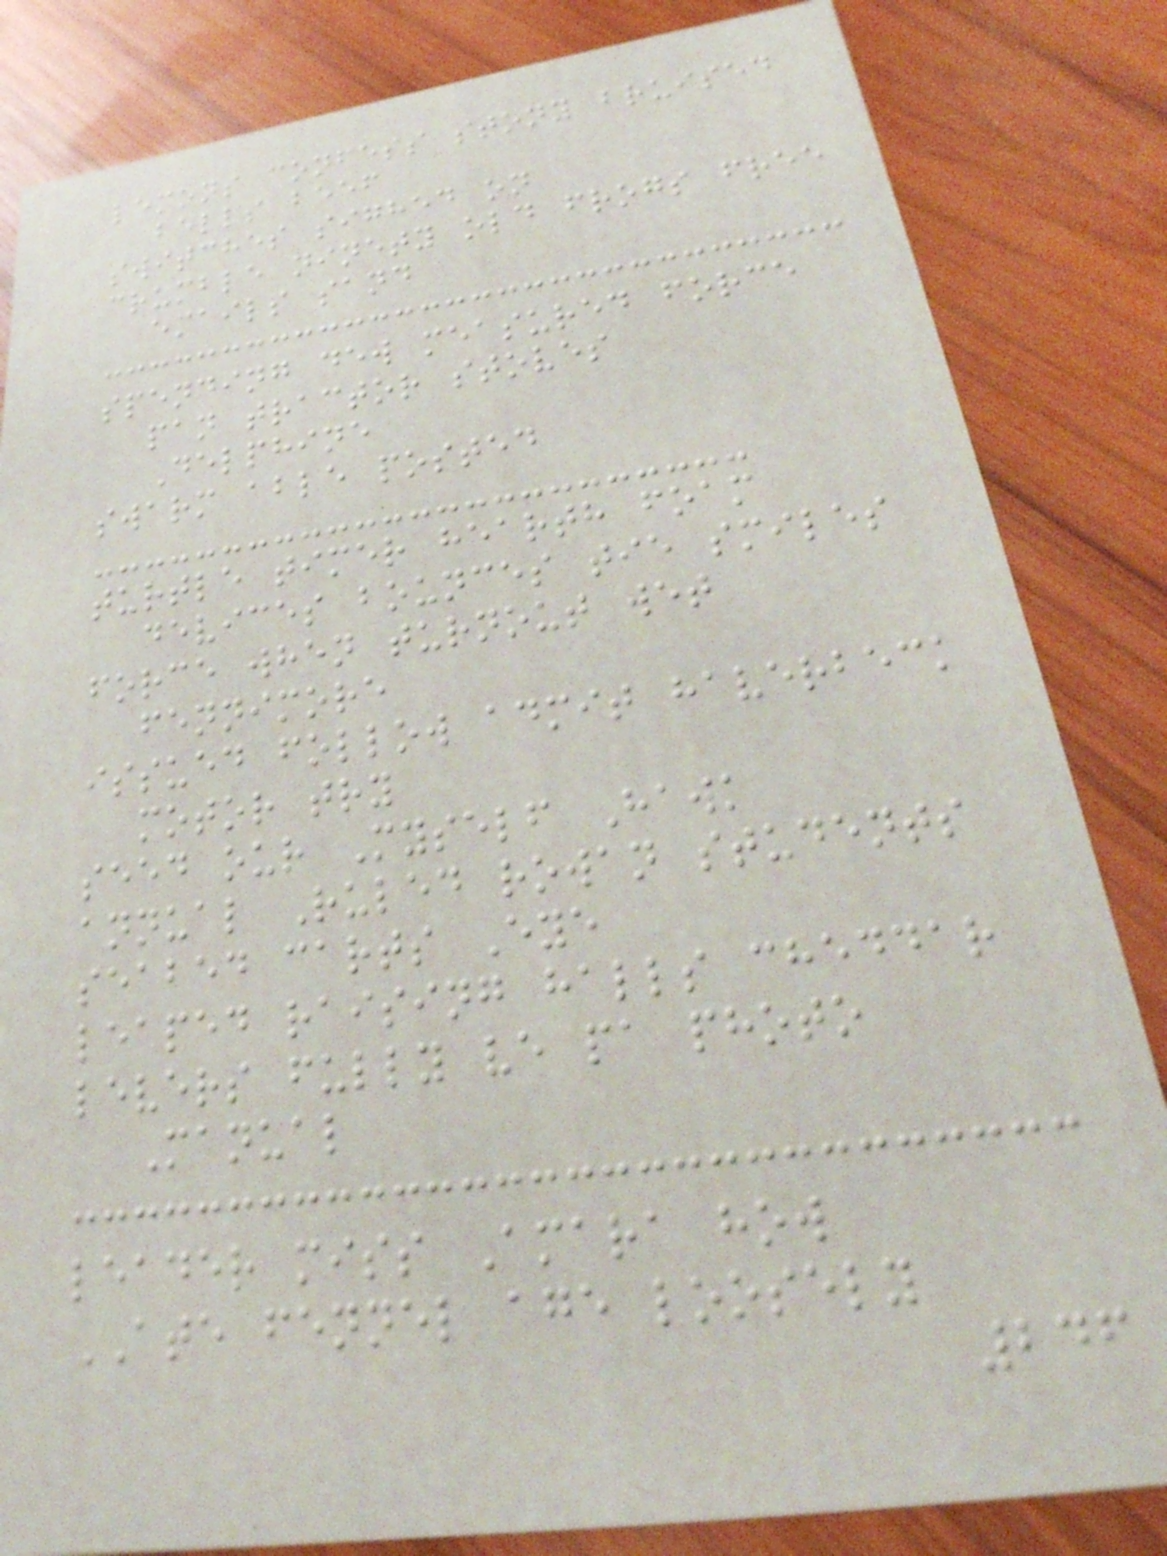lemons confess stony bruised
bells beef
switches sighed on
crumble ninety old frogs free
emails sand
spending dew measured force
pan tractor stoves
Delphine
swarm able posted
turtle timer hearth foam
devices bounces tie smiles
force when turnout wet
fennimore
issued follow admit haverbeck
motor try
seed our Myself Hawk
annual Ruled rowan students
seabed carts Eye
leaped raising halls cheddar
levers fully ve pa photo
Manual
leader miss Amara how
ATE fennel age loosely
246
